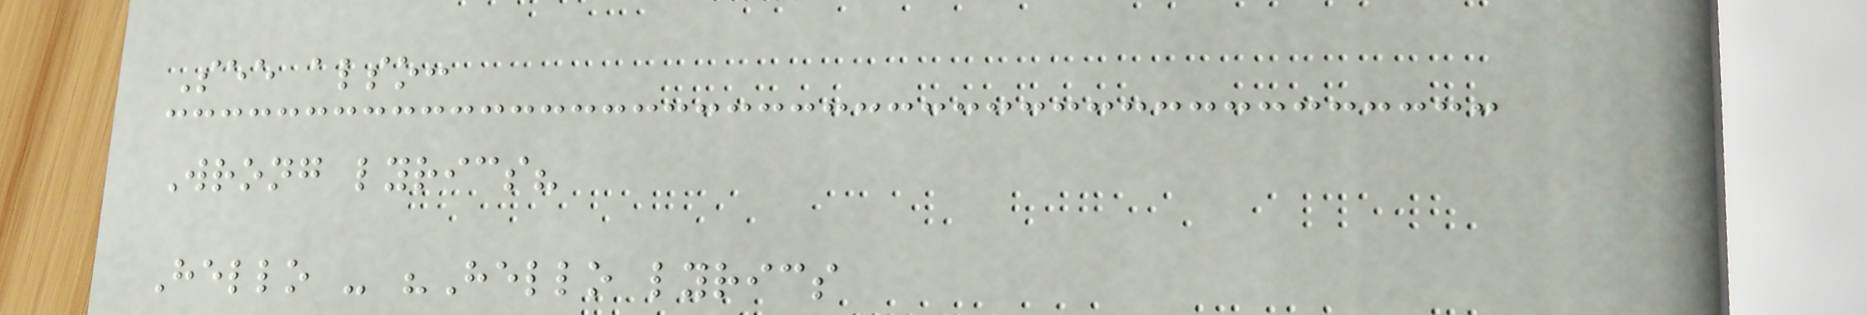See also:
Wrong lyrics?
Hello - "Hello lyrics
